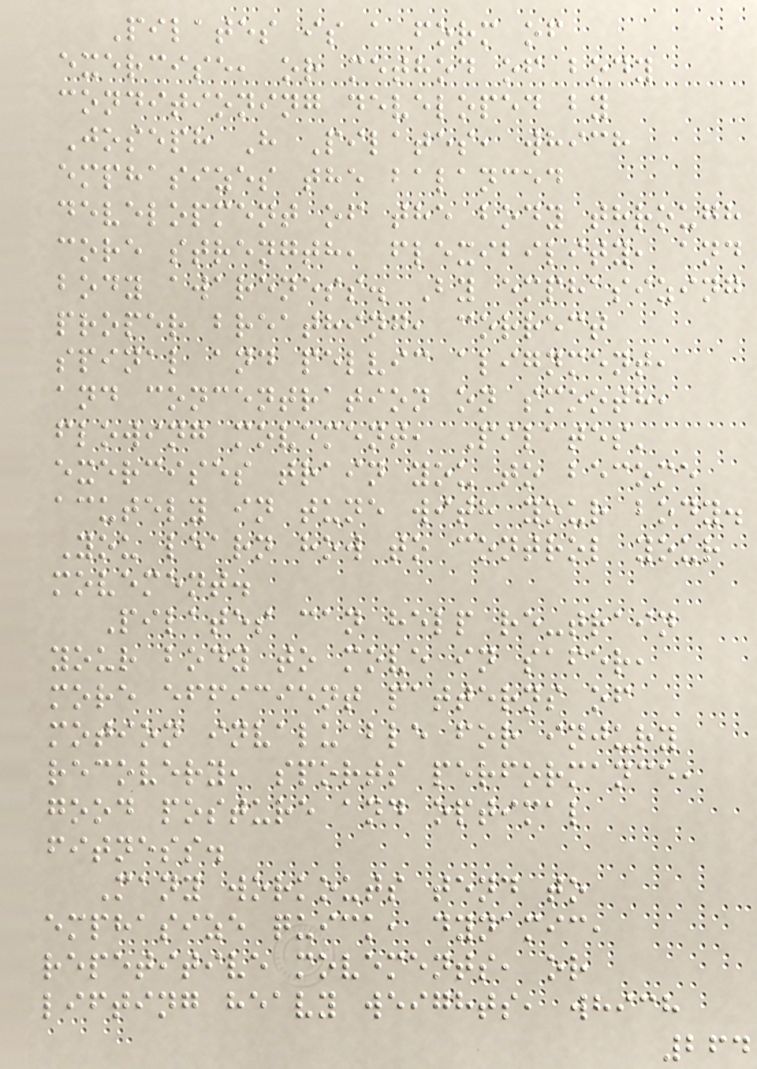Pilates is a form of
exercise, or method of body
conditioning developed by
Joseph H Pilates, which
emphasizes the balanced
development of the body through
core strength, flexibility, and
body awareness. By emphasizing
proper breathing, correct
spinal and pelvic alignment,
and concentration on smooth,
flowing movement, Pilates'
exercises train you to become
acutely in tune with your body.
You learn how to control your
movement.
Pilates can help re-train
your body to move in safer,
more efficient patterns of
motion invaluable for injury
recovery, sports performance,
good posture and optimal
fitness.
Many workouts tend to
emphasize quick, dynamic,
repetitive movements, or
lifting heavy weights, which
264
